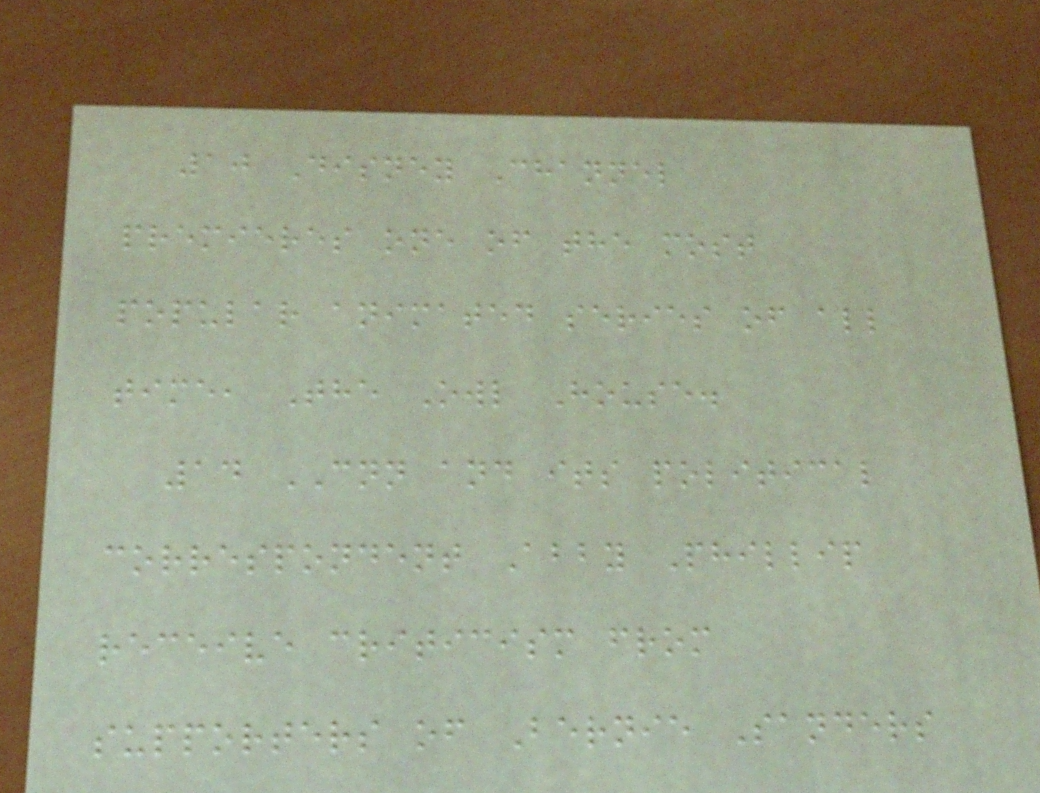10 Disney Channel
premieres one of the most
popular animated series of all
time, The Owl House.
14 CNN and its political
correspondent Abby Phillip
receive criticism from
supporters of Bernie Sanders
